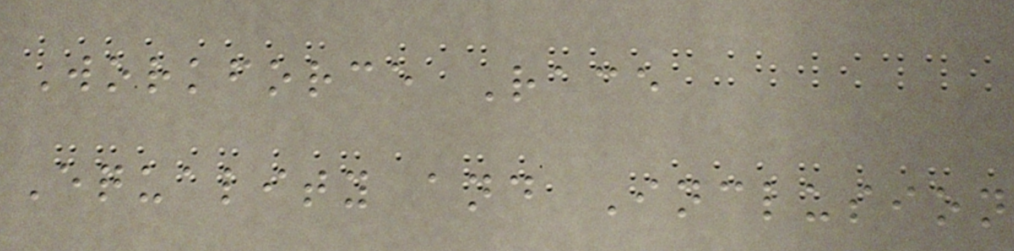Workforce Race
Equality and Inclusion
